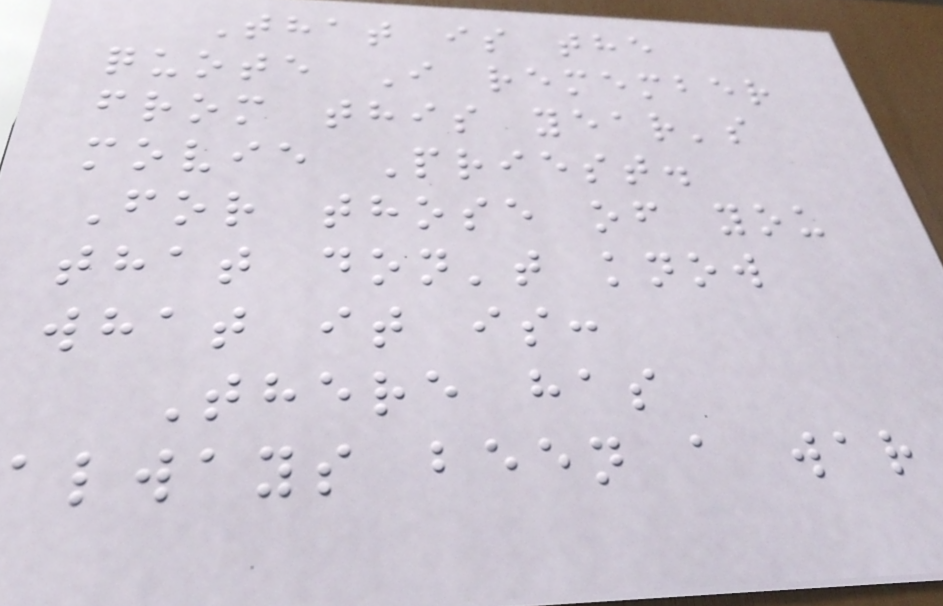That is the
quote I remember
from this year's
movie Priest.
For those of you
that don't know
what it is:
There has
always been a war
